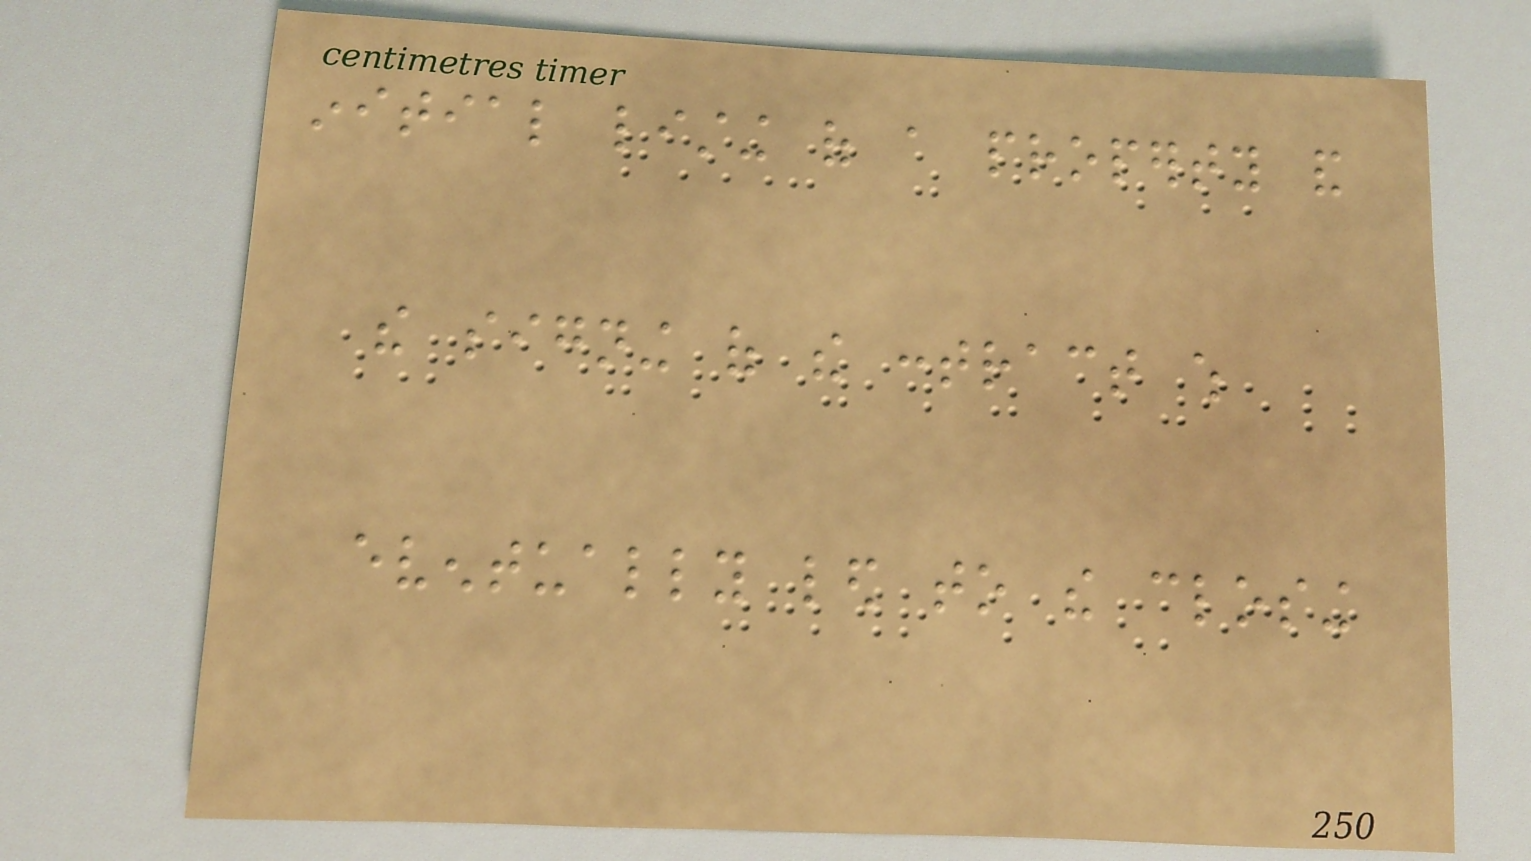initial listing of a property and
the signing of the contract which
eventually led to the closing
